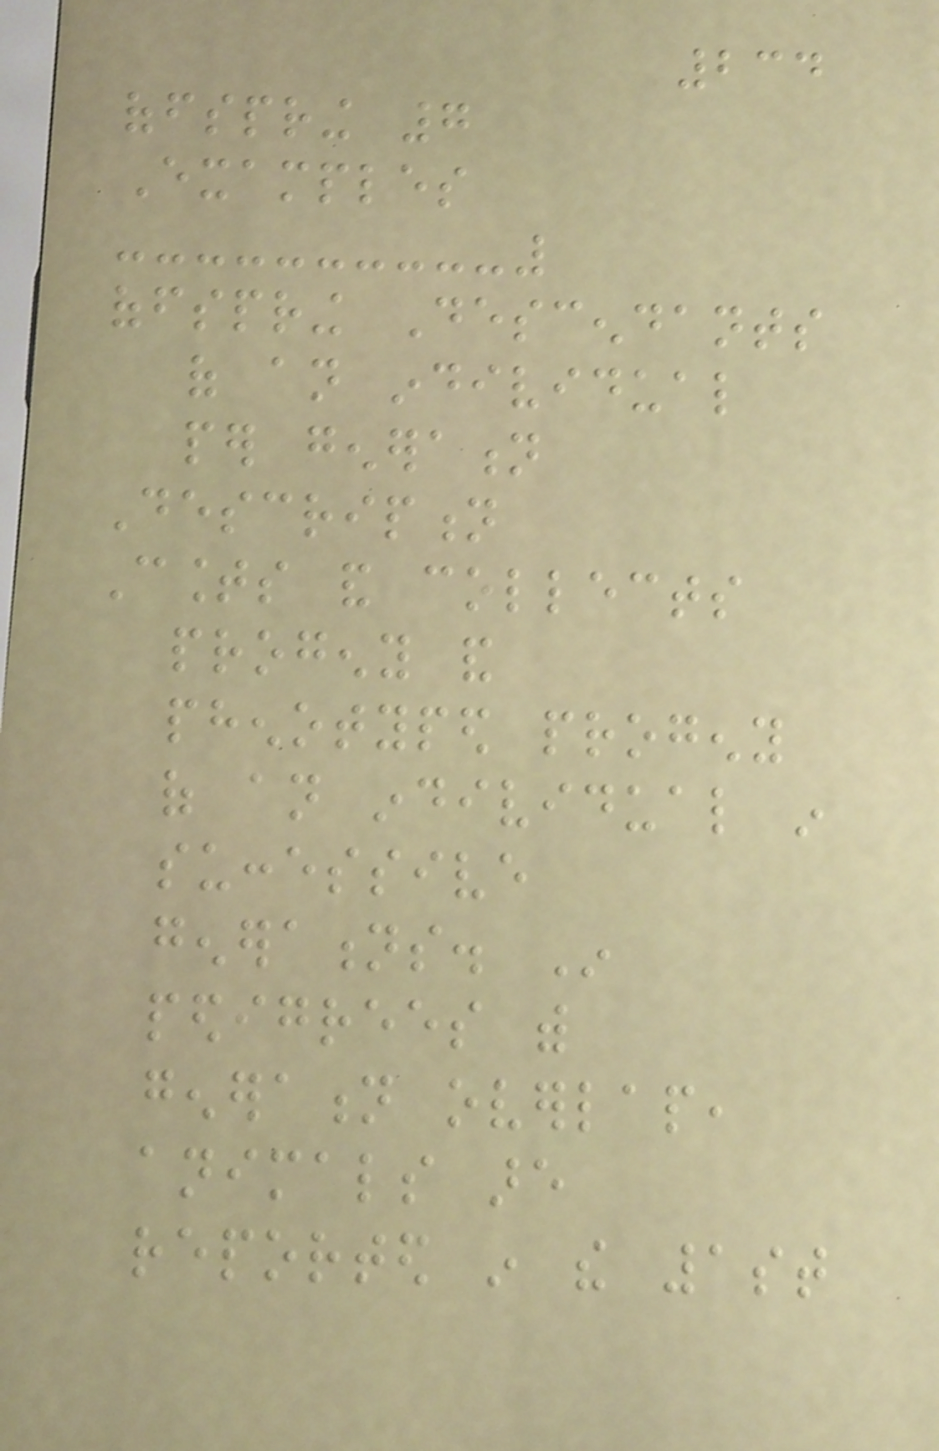234
offspring 7
Examples
offspring Descendants
of an individual
per generation
Description
Counts and collects
progeny and
phenotyped progeny
of an individual in
successive
generations. In
pedigrees with
generation overlap,
animals are
reported in the 1st
